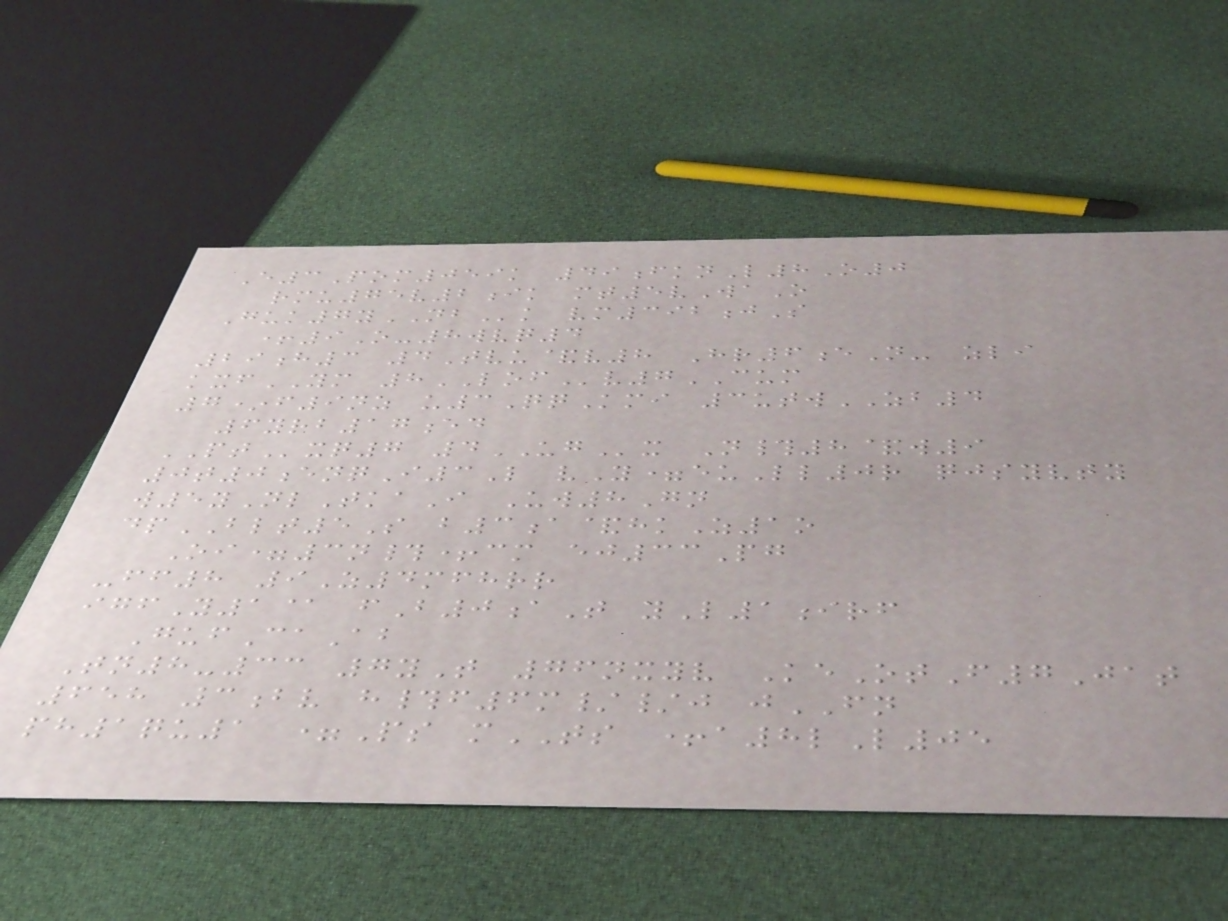E3Pom059k 49fknL8O0
rmu75v2ik mt5vWaO
Guk7yNBk vm392jS
+9O-8wvq4
29h3 4Tvu&v8 Hr6eN- zli
kxfYM 8LOFv7CUM
7*f9nz u3QqKmi 3utwZB4
6yrb17ed
PTxq7 4UGx N#8&w9
0t0enqI3L vY=euLl0r qjsyvty
w5yNlTkaI Uw8Gn
dpBLT5S b3a&hkZ1o
Oi=3n#+cm ej33Pg
-ff8 9Z4mfhrr
igfY1@ fB0aT yL1irf
GufCaAb
Tn8-33 7yT 76nxyv KeOtF7Jat
658 3bv h#f6m//j jFN
ph1qu1 =Ps mTS +a8lL05
